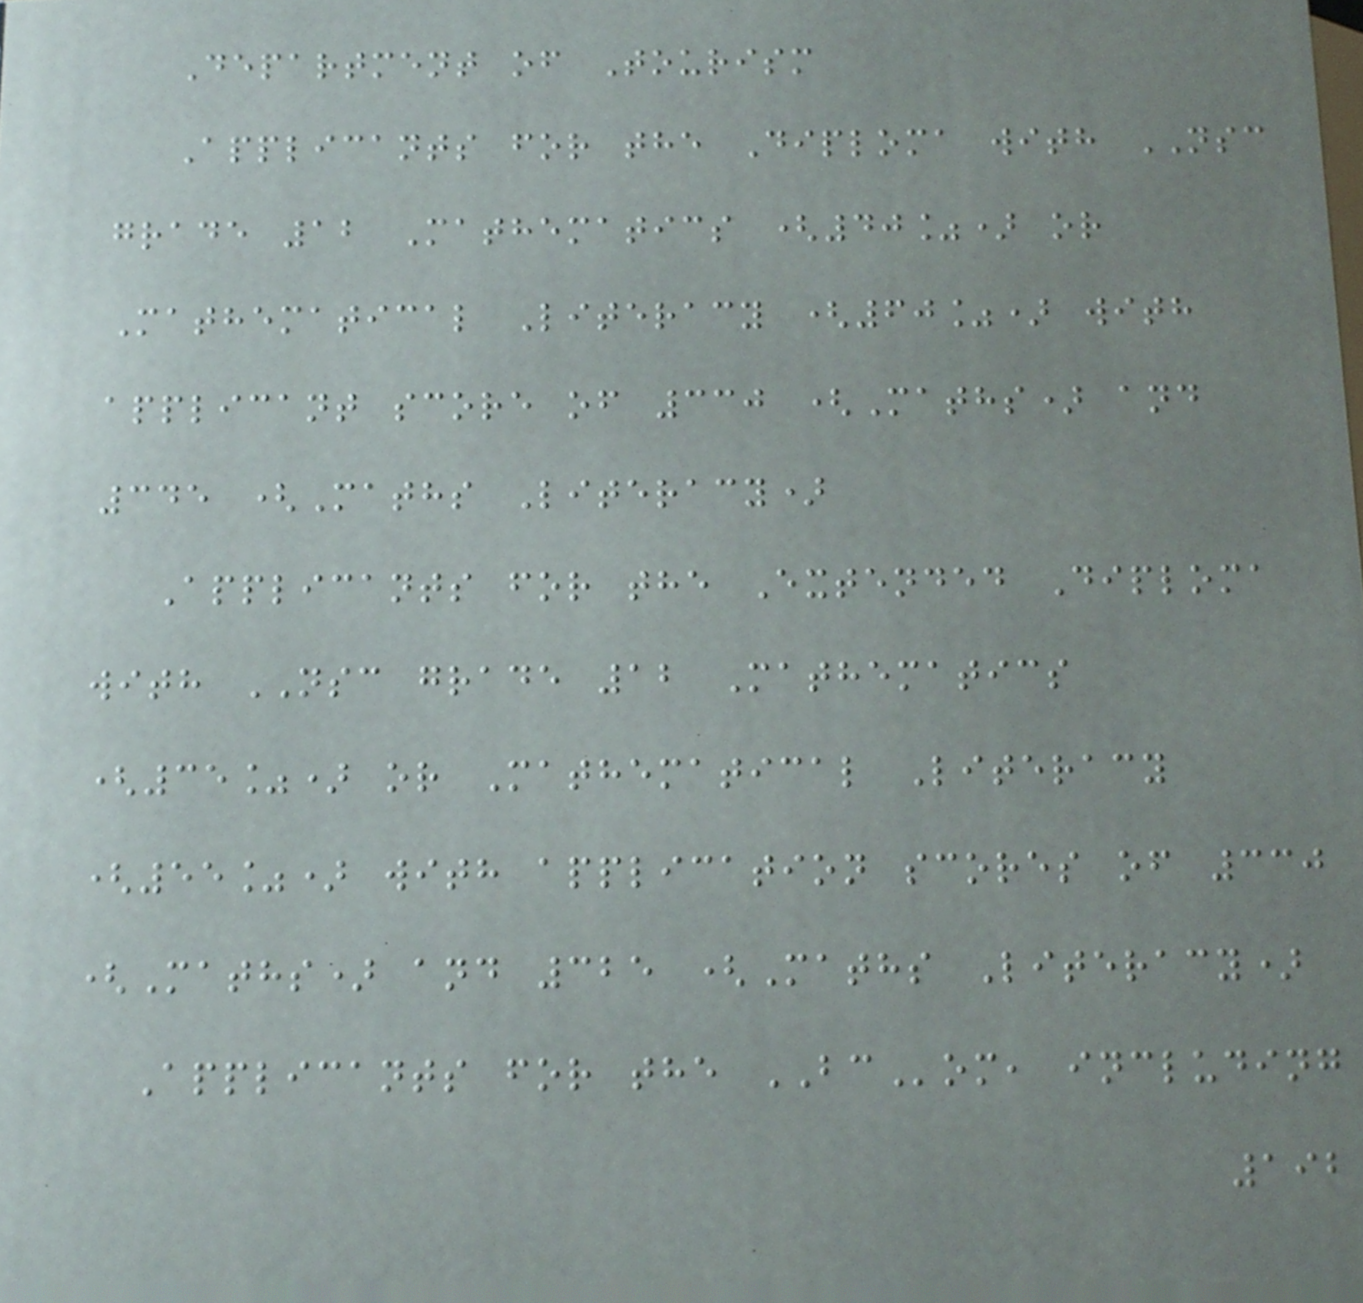Department of Tourism
Applicants for the Diploma with NSC
grade 12 Mathematics (40%) or
Mathematical Literacy (60%) with
applicant score of 330 (Maths) and
345 (Maths Literacy)
Applicants for the Extended Diploma
with NSC grade 12 Mathematics
(35%) or Mathematical Literacy
(55%) with application scores of 330
(Maths) and 325 (Maths Literacy)
Applicants for the BCom, including
192
